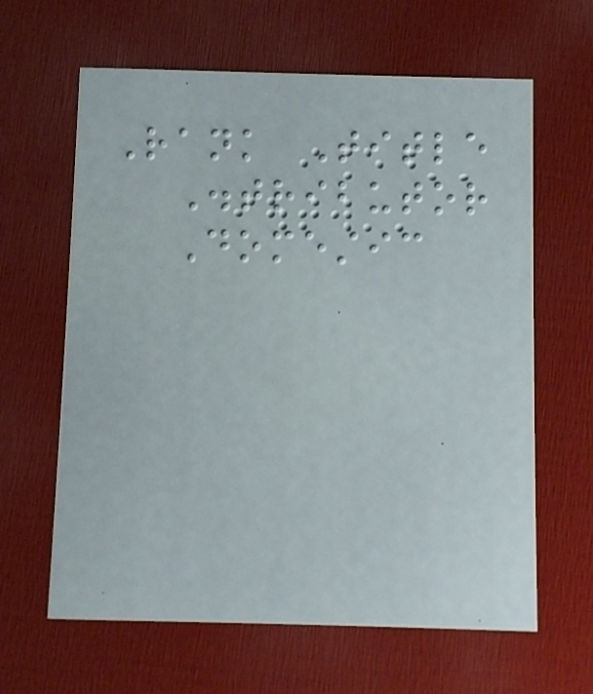Rank Title
Distributor
Domestic
